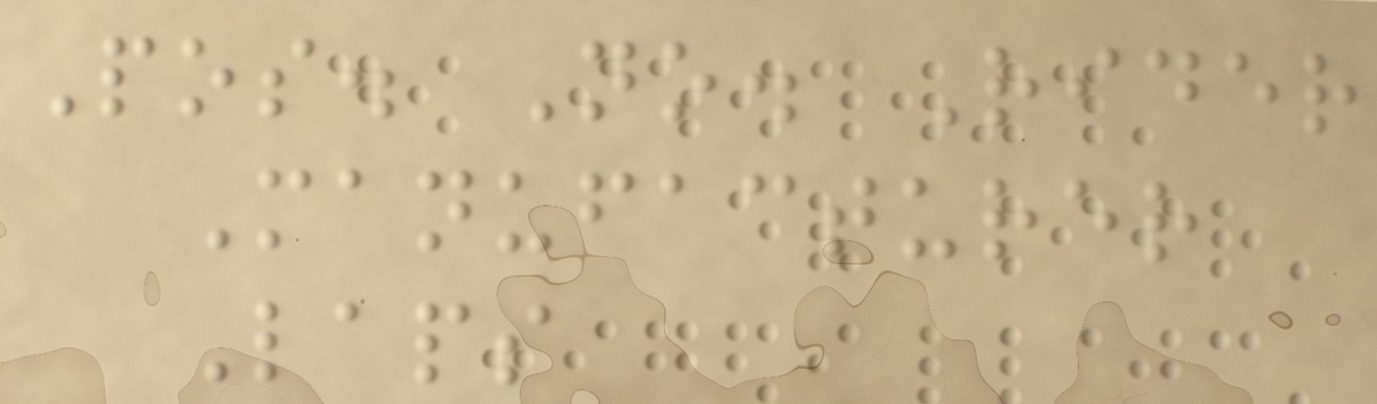Pos. No. Rider
Manufacturer
Laps
